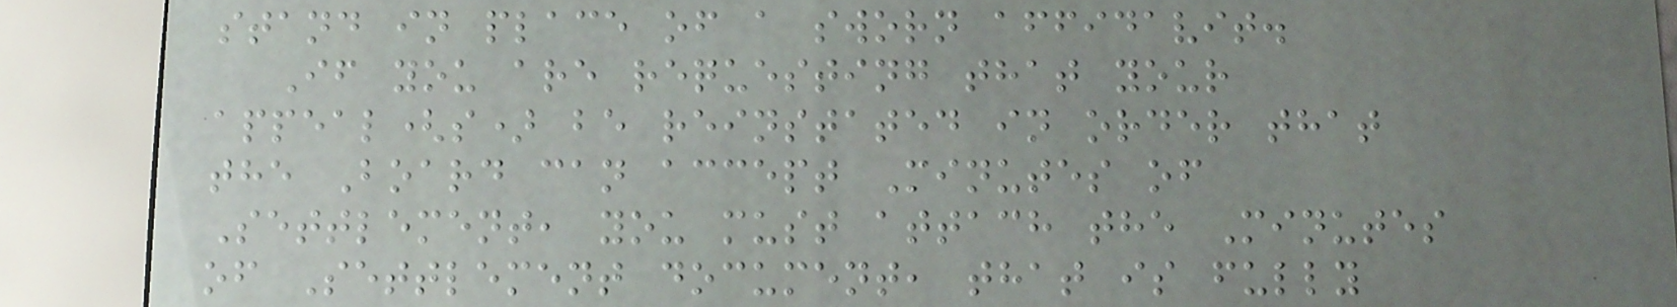stand in place of a sworn affidavit.
If you are requesting that your
appeal(s) be reinstated in order that
the Board can accept Minutes of
Settlement, you must attach the Minutes
of Settlement document, that is fully
